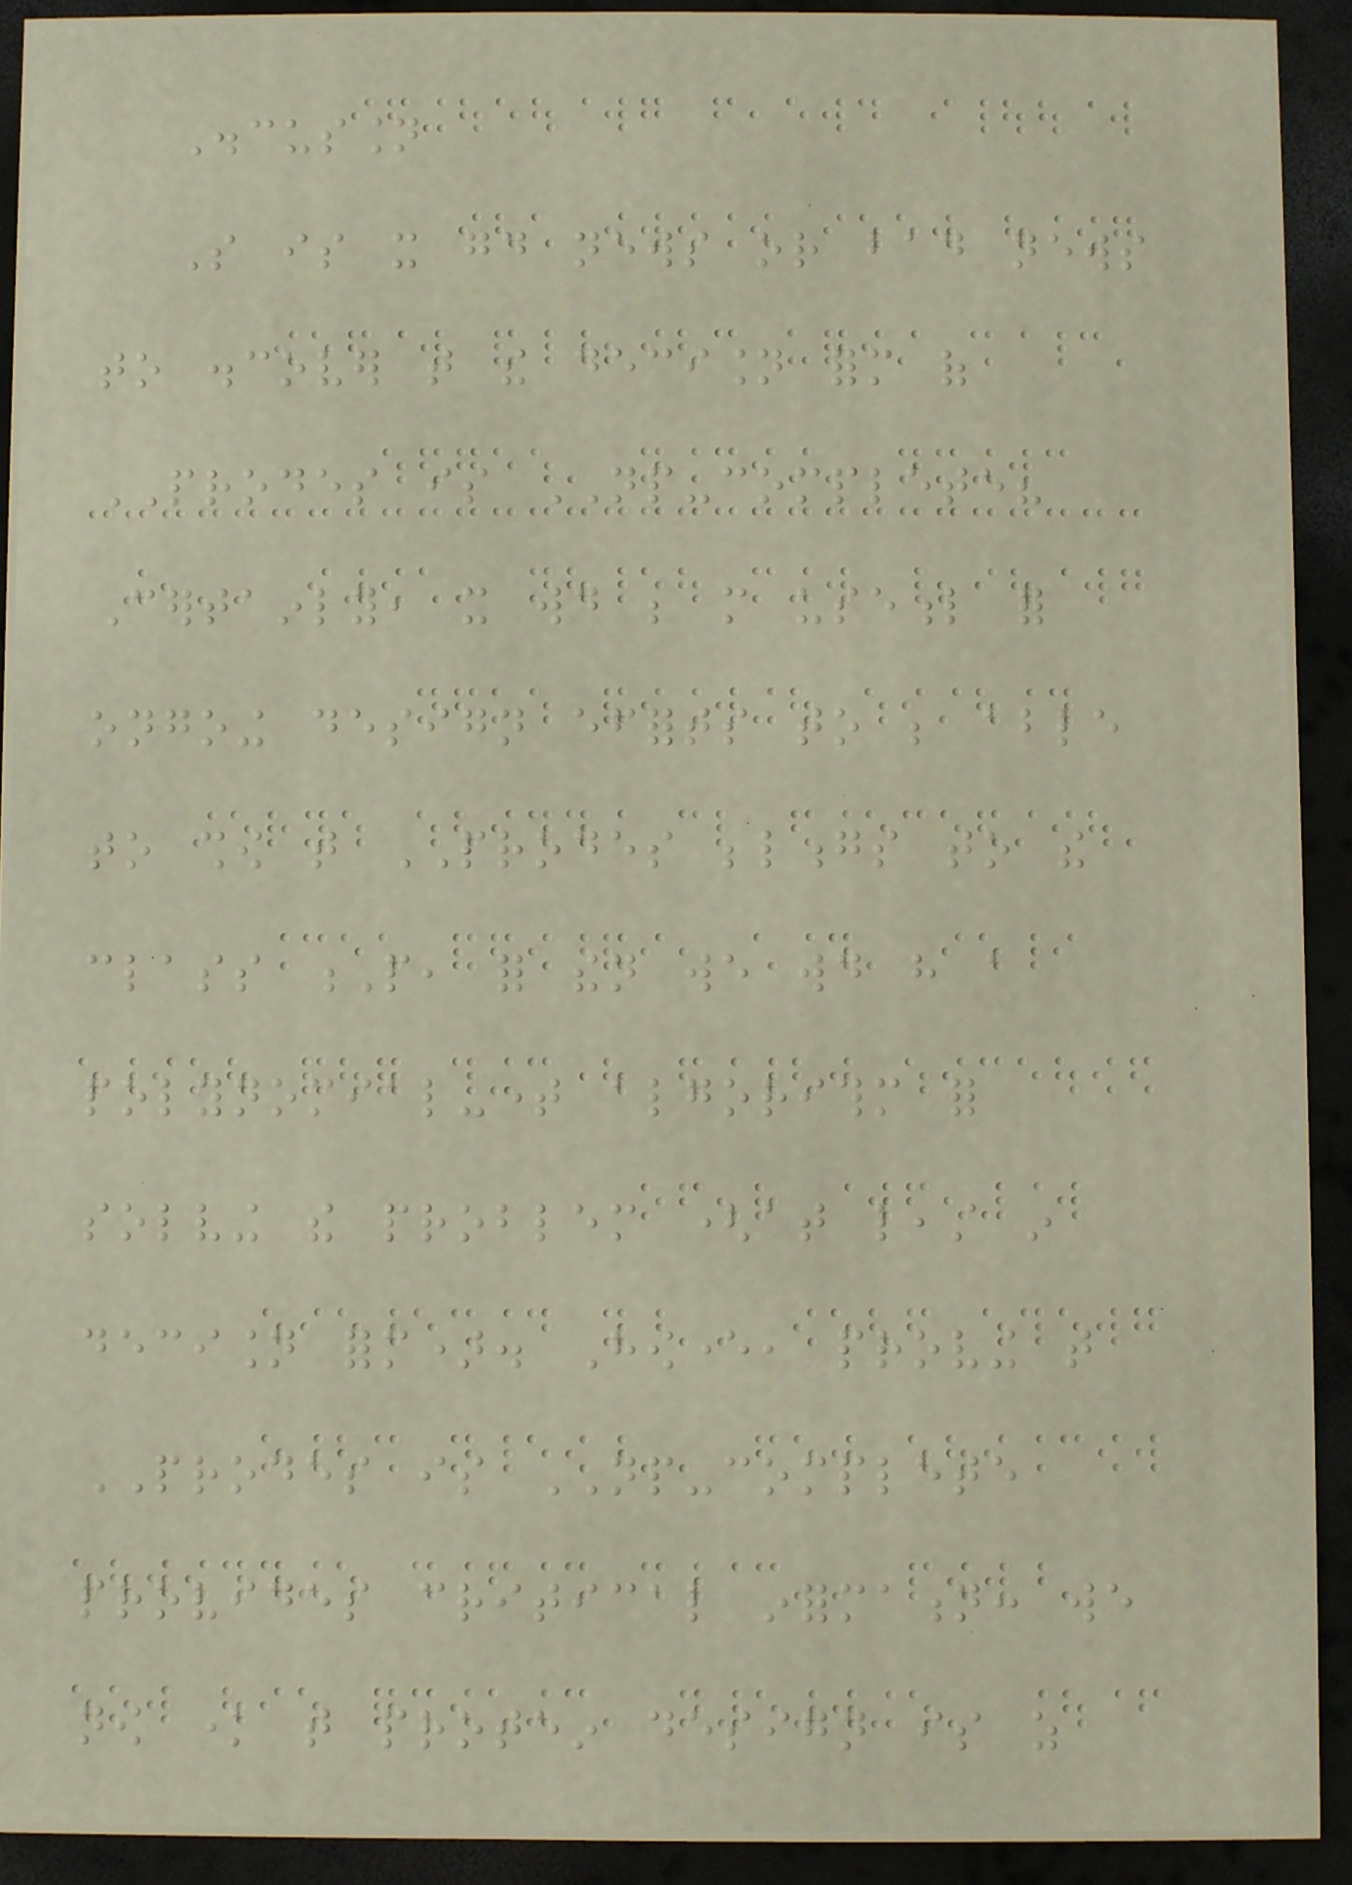Discussion
So is it good news or bad news
to discover that the decision form of
PRODES is NP-complete?
Certainly, it would be more useful for
ongoing design efforts to be able
to show that PRODES belongs to the
class P, for then we would have a
polynomial-time algorithm for
solving the problem (at least in
decision form). However, proving that
PRODES is NP-complete
provides critical information: we
now know that protein design is as
